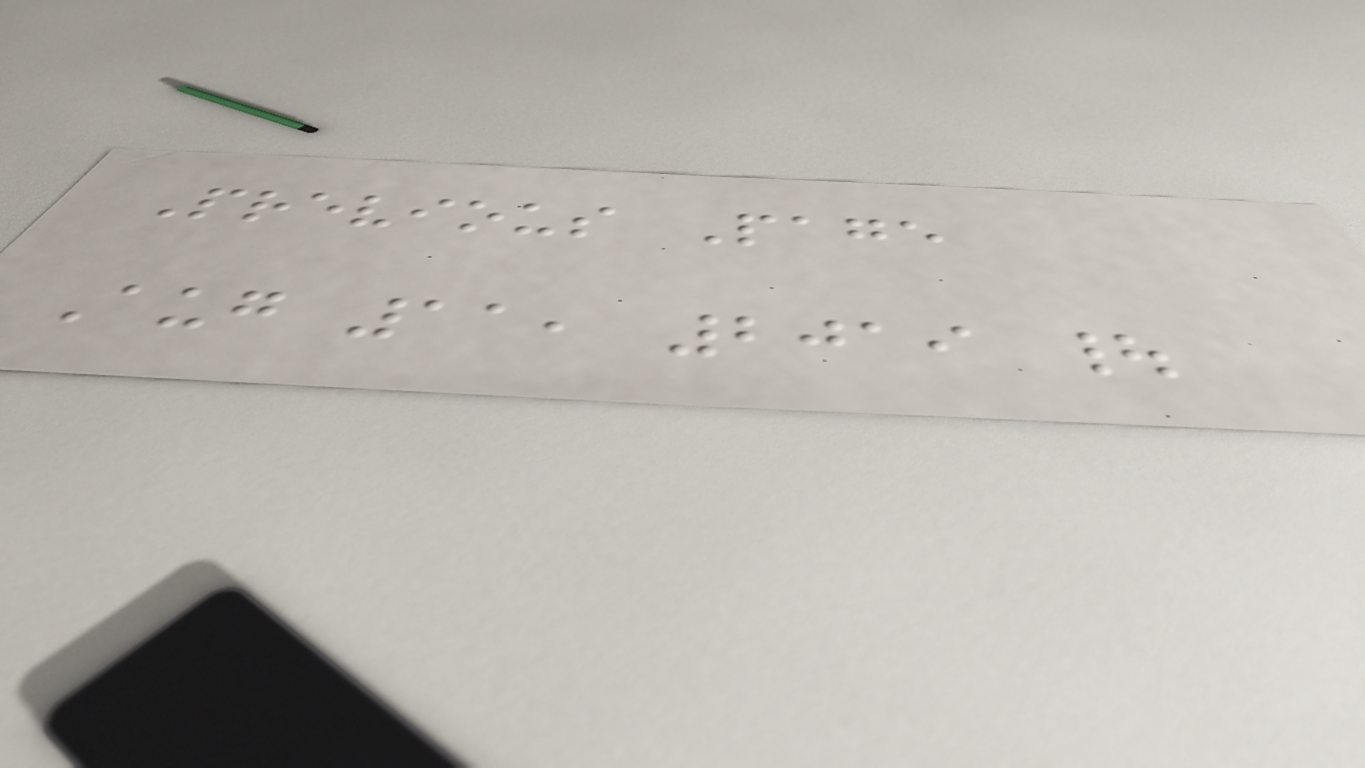Previous Page
Aug 11, 2019 |
